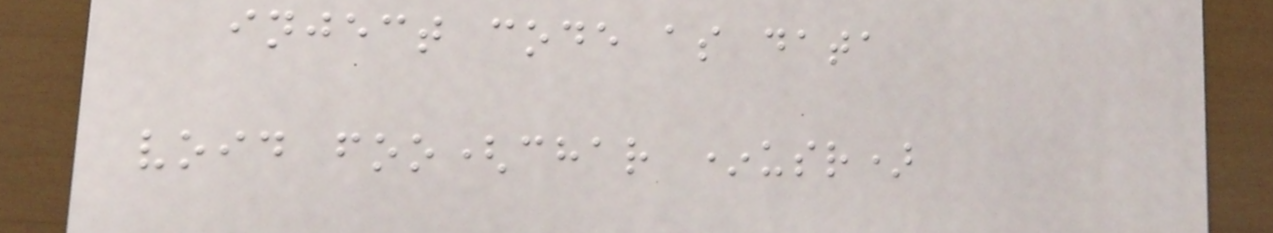inject code as data
void foo(char *usr)
